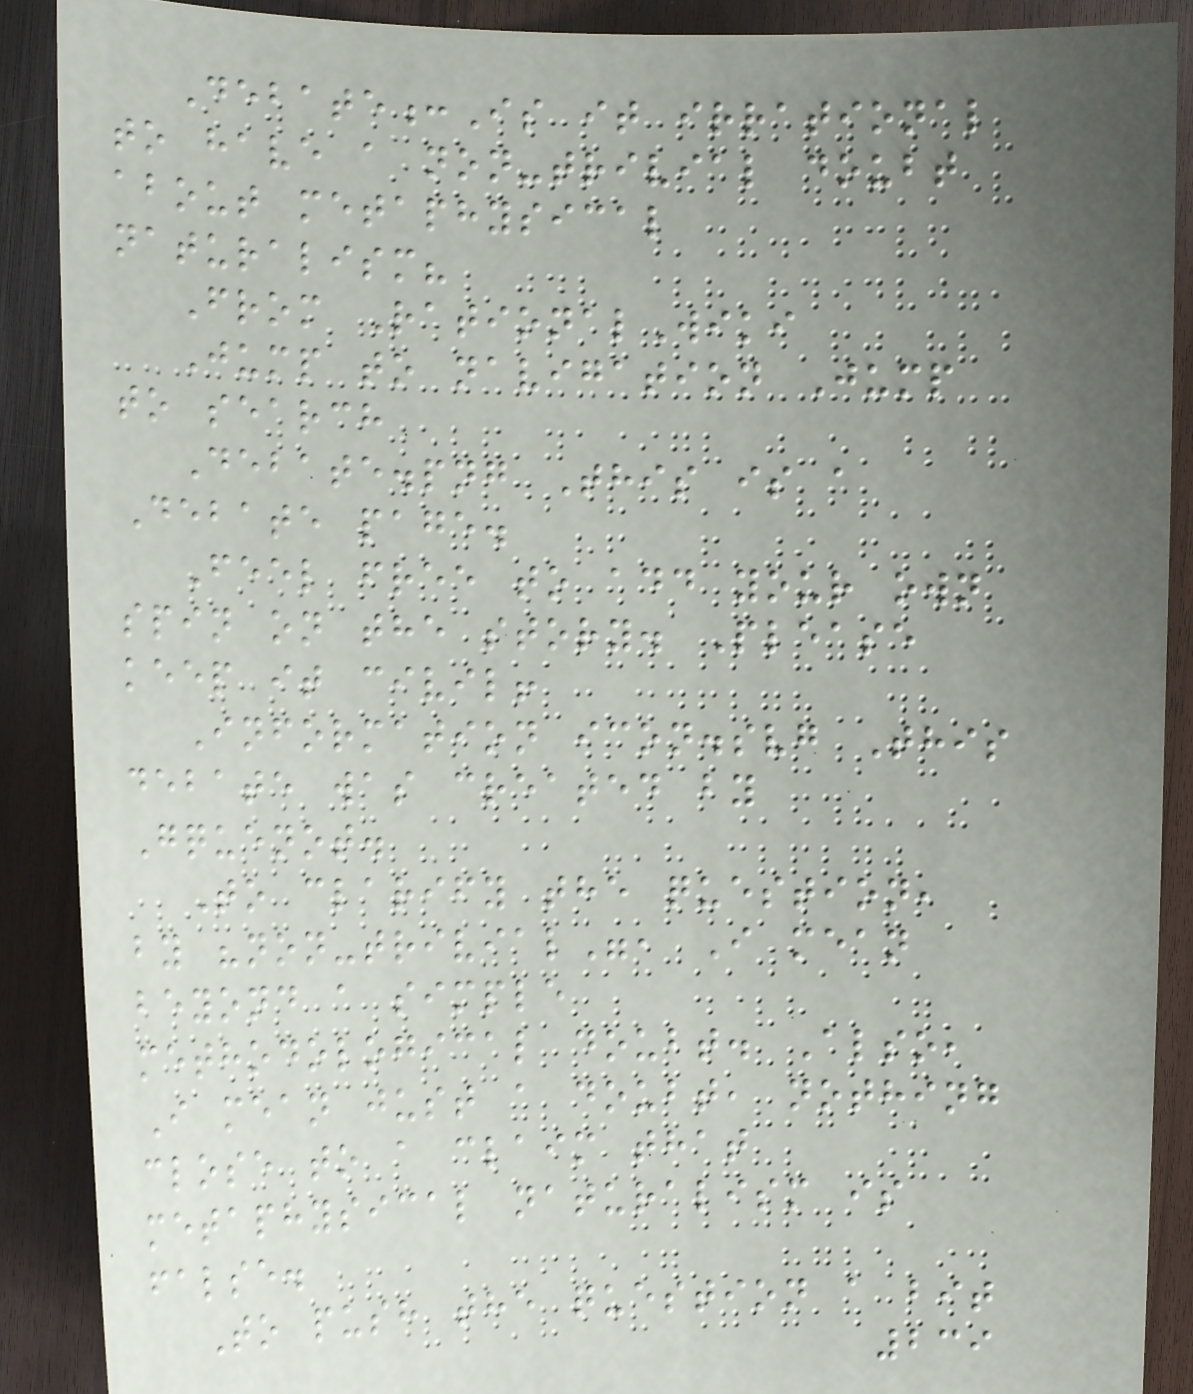Debate:Is it irrational
to have a non-trivial doubt
about metaphysical
naturalism?
From RationalWiki
Jump to navigation Jump
to search
Debate.png This is a
Debate page.
Feel free to add your own
spin on the story. Please
keep it civil!
Information icon.svg This
debate was created by
Gquenot.
To clarify the question,
by "non-trivial", I mean
beyond a simple
methodological doubt. Also,
I mean just a doubt, nothing
close to a claim that
metaphysical naturalism is
false.
To push the question a bit
239
